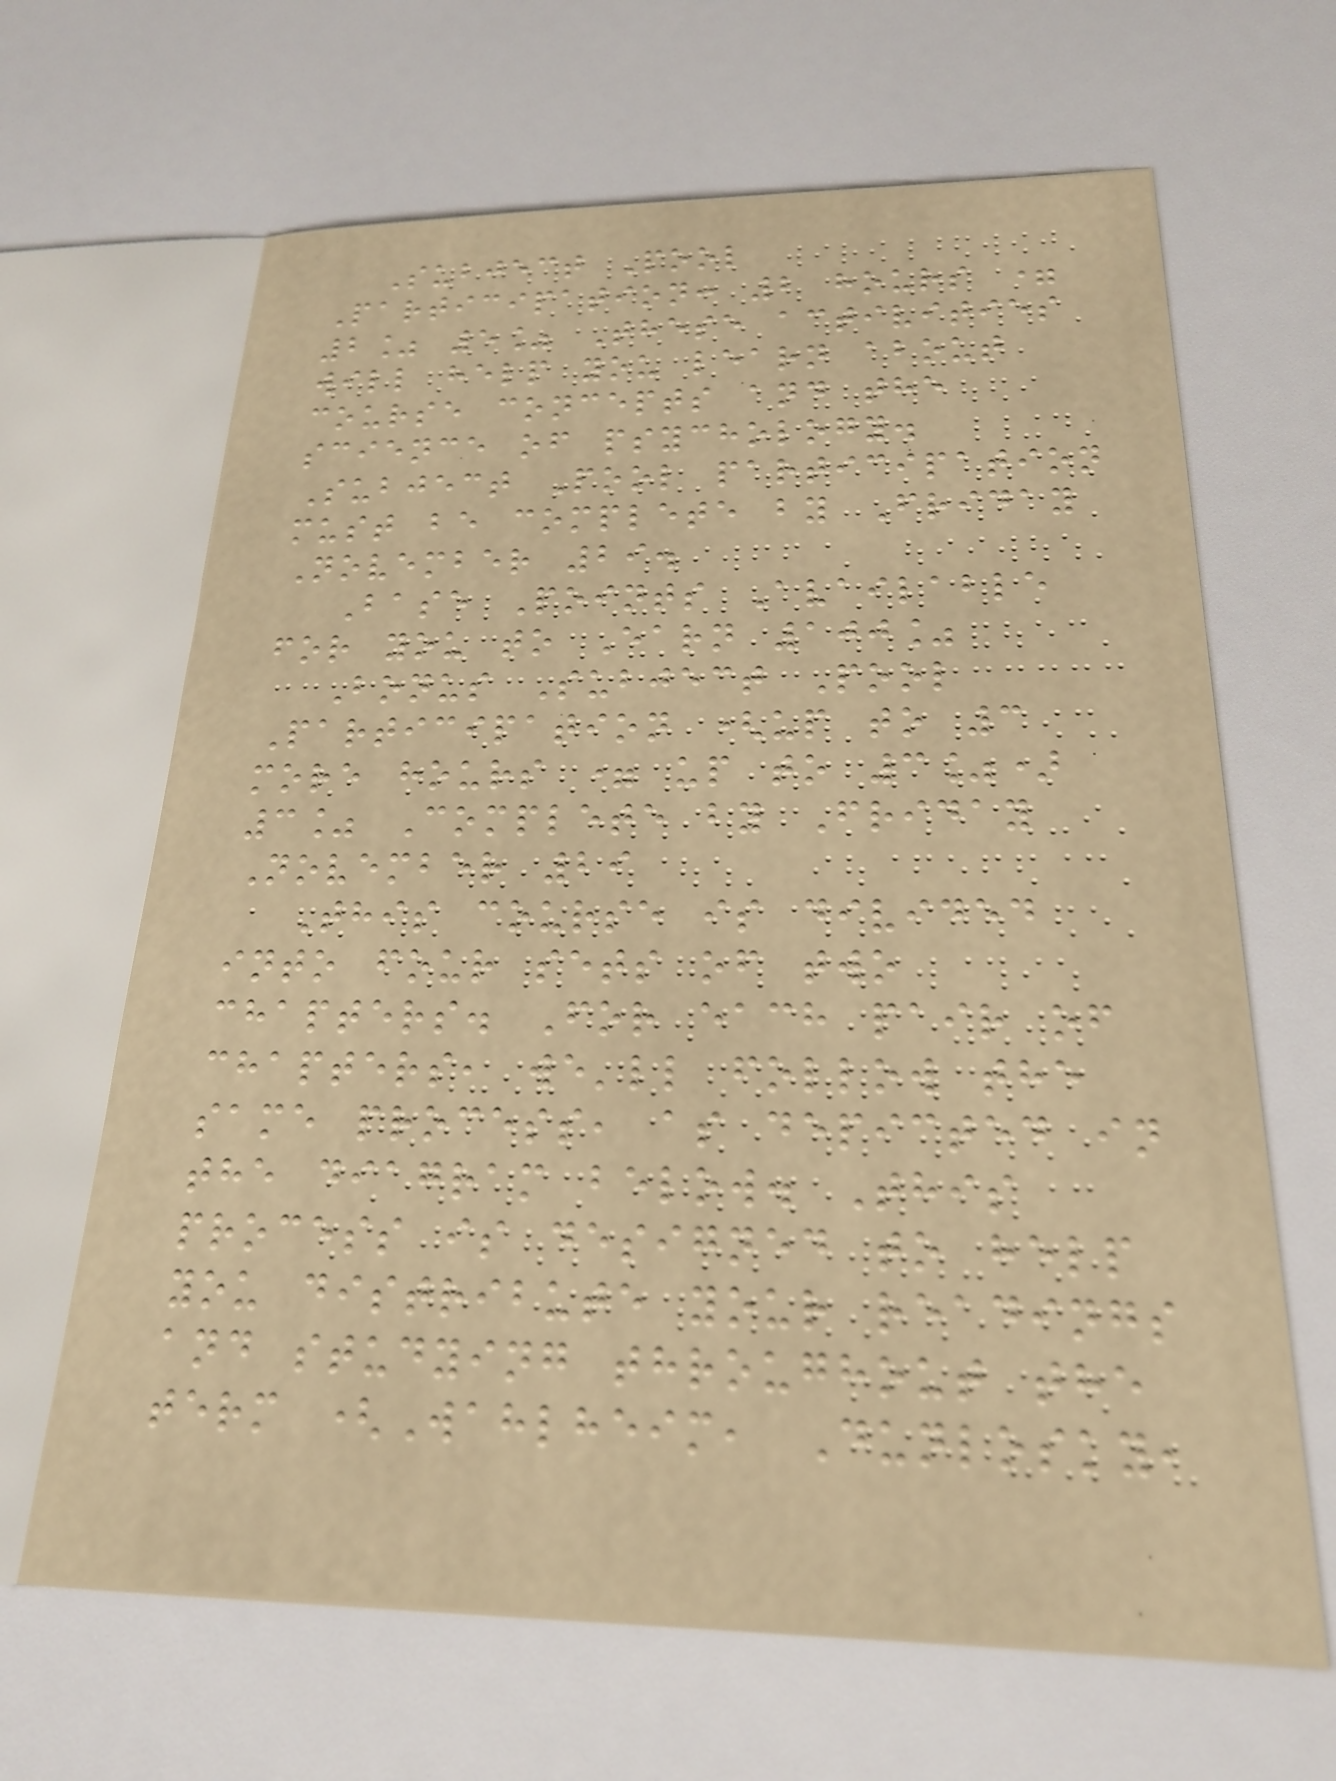Subject Pool
Participation: 2 hours =
2% 5% These activities
will help you learn about
course concepts and the
science of psychology.
Subject Pool participation
must be complete by Friday
November 29.
Base Points Available
for you to Earn 100%
Bonus Subject Pool
Participation (up to 3
more hours = up to 3%)
3% Complete by Friday
November 29
This course is divided
into four sets of two
chapters. For each pair of
chapters, we'll follow the
same process, as depicted in
the diagram below. This
process is designed to help
you distribute your readings
and studying throughout the
term (Wahlheim, Dunlosky,
